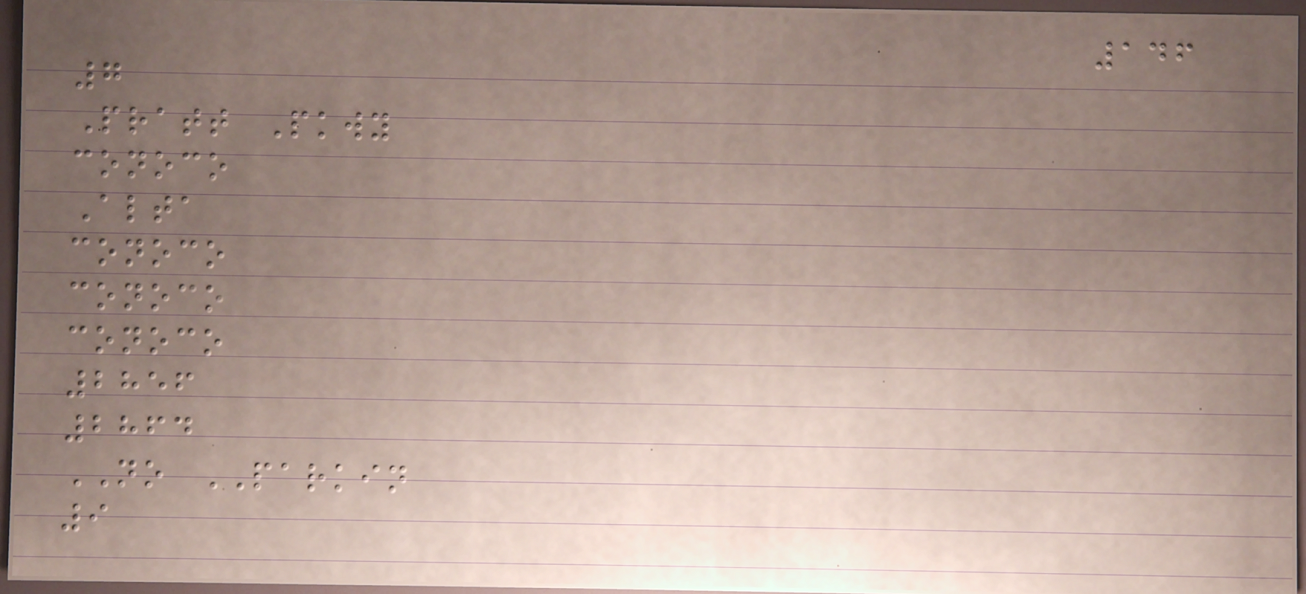146
7
Pratt Pkwy
conoco
Alta
conoco
conoco
conoco
2856
2864
NO PARKIN
9
